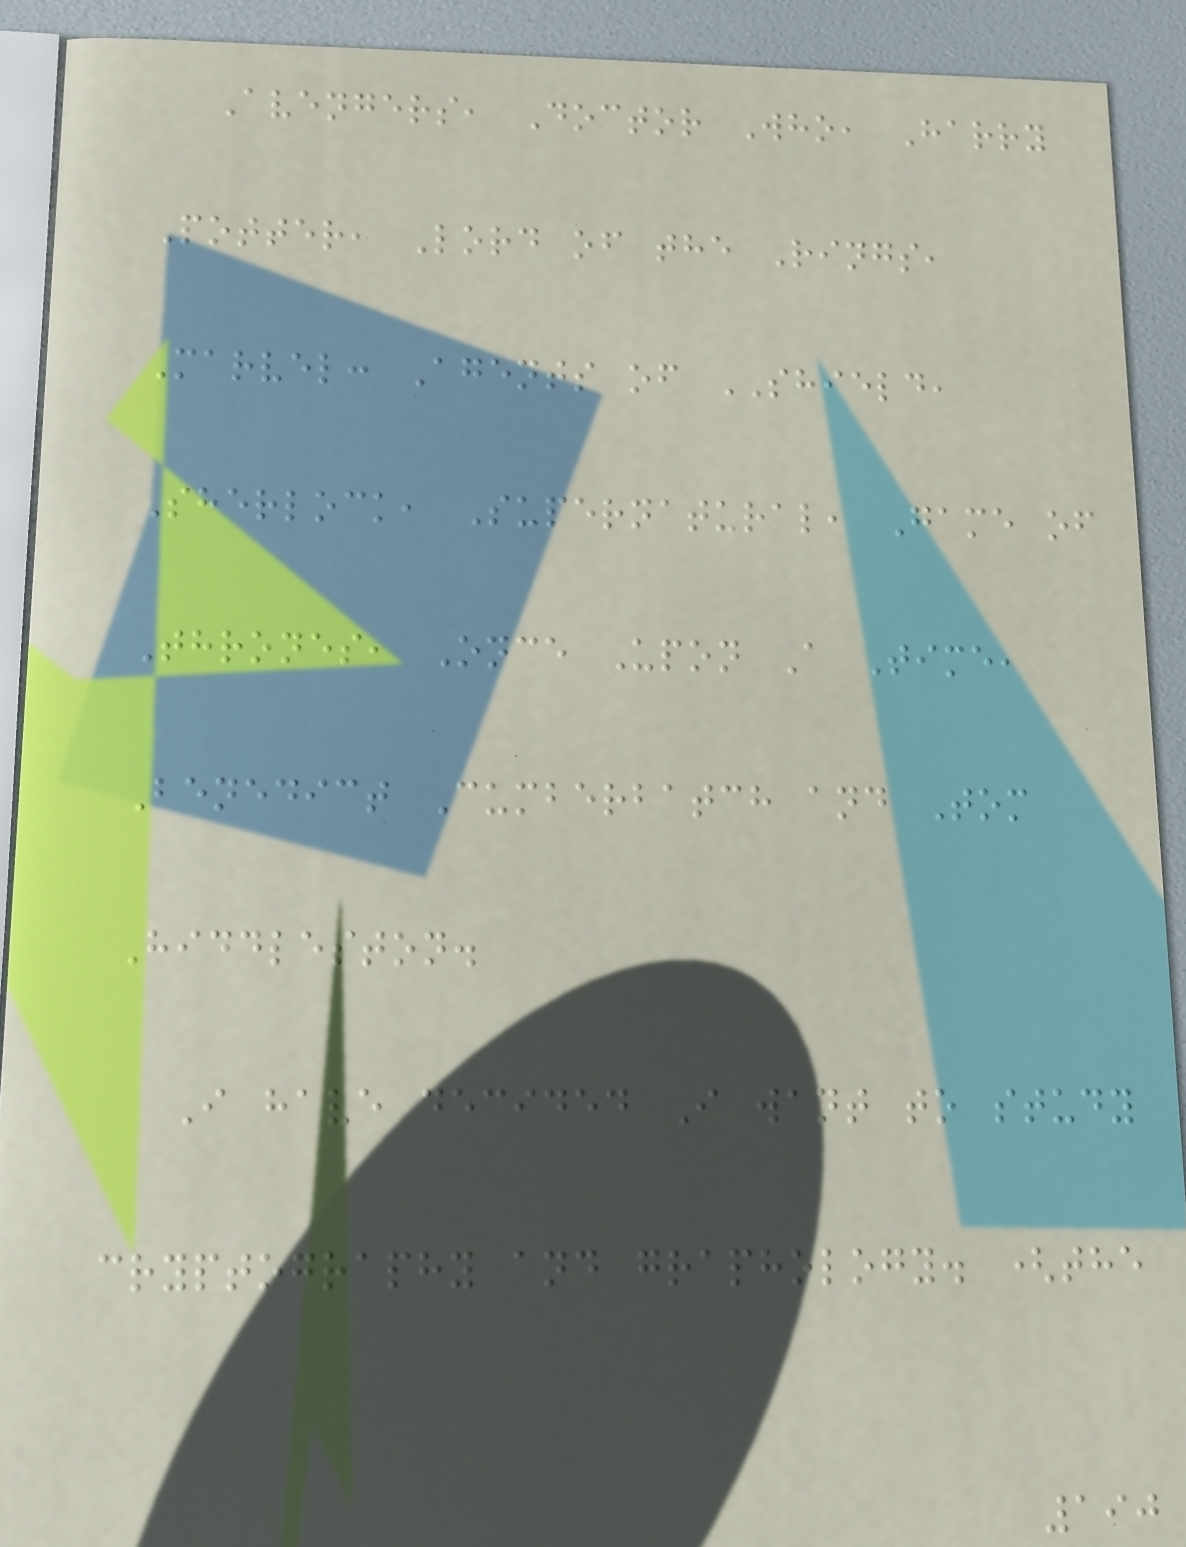Avengers, Doctor Who, Harry
Potter, Lord of the Rings,
Marvel: Agents of SHIELD,
Sherlock, Supernatural, Game of
Thrones, Once Upon A Time,
Benedict Cumberbatch and Tom
Hiddleston.
I have decided I want to study
cryptography and graphology. (the
190
